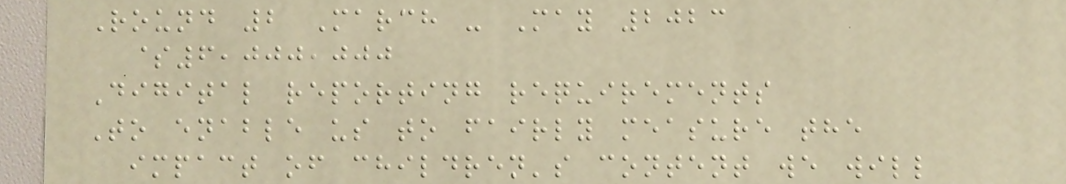Round 2 March - May 2023
$6,000,000
Digital reporting requirements
To enable us to fairly measure the
impact of children's content we will
